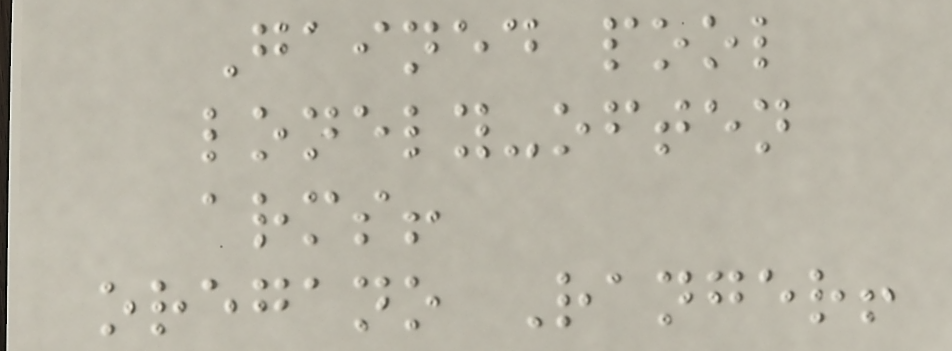Gained pool
lonely-often
arms!
oregano Ranger!
